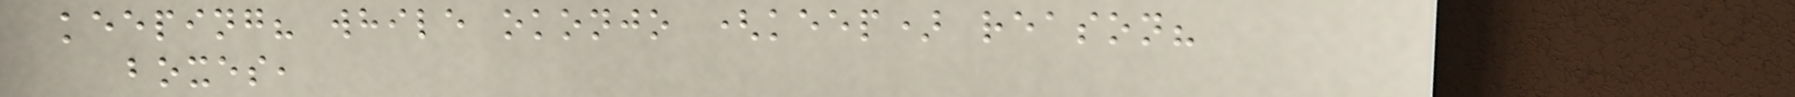keeping? while okonjo (keep) reason?
boxes,
